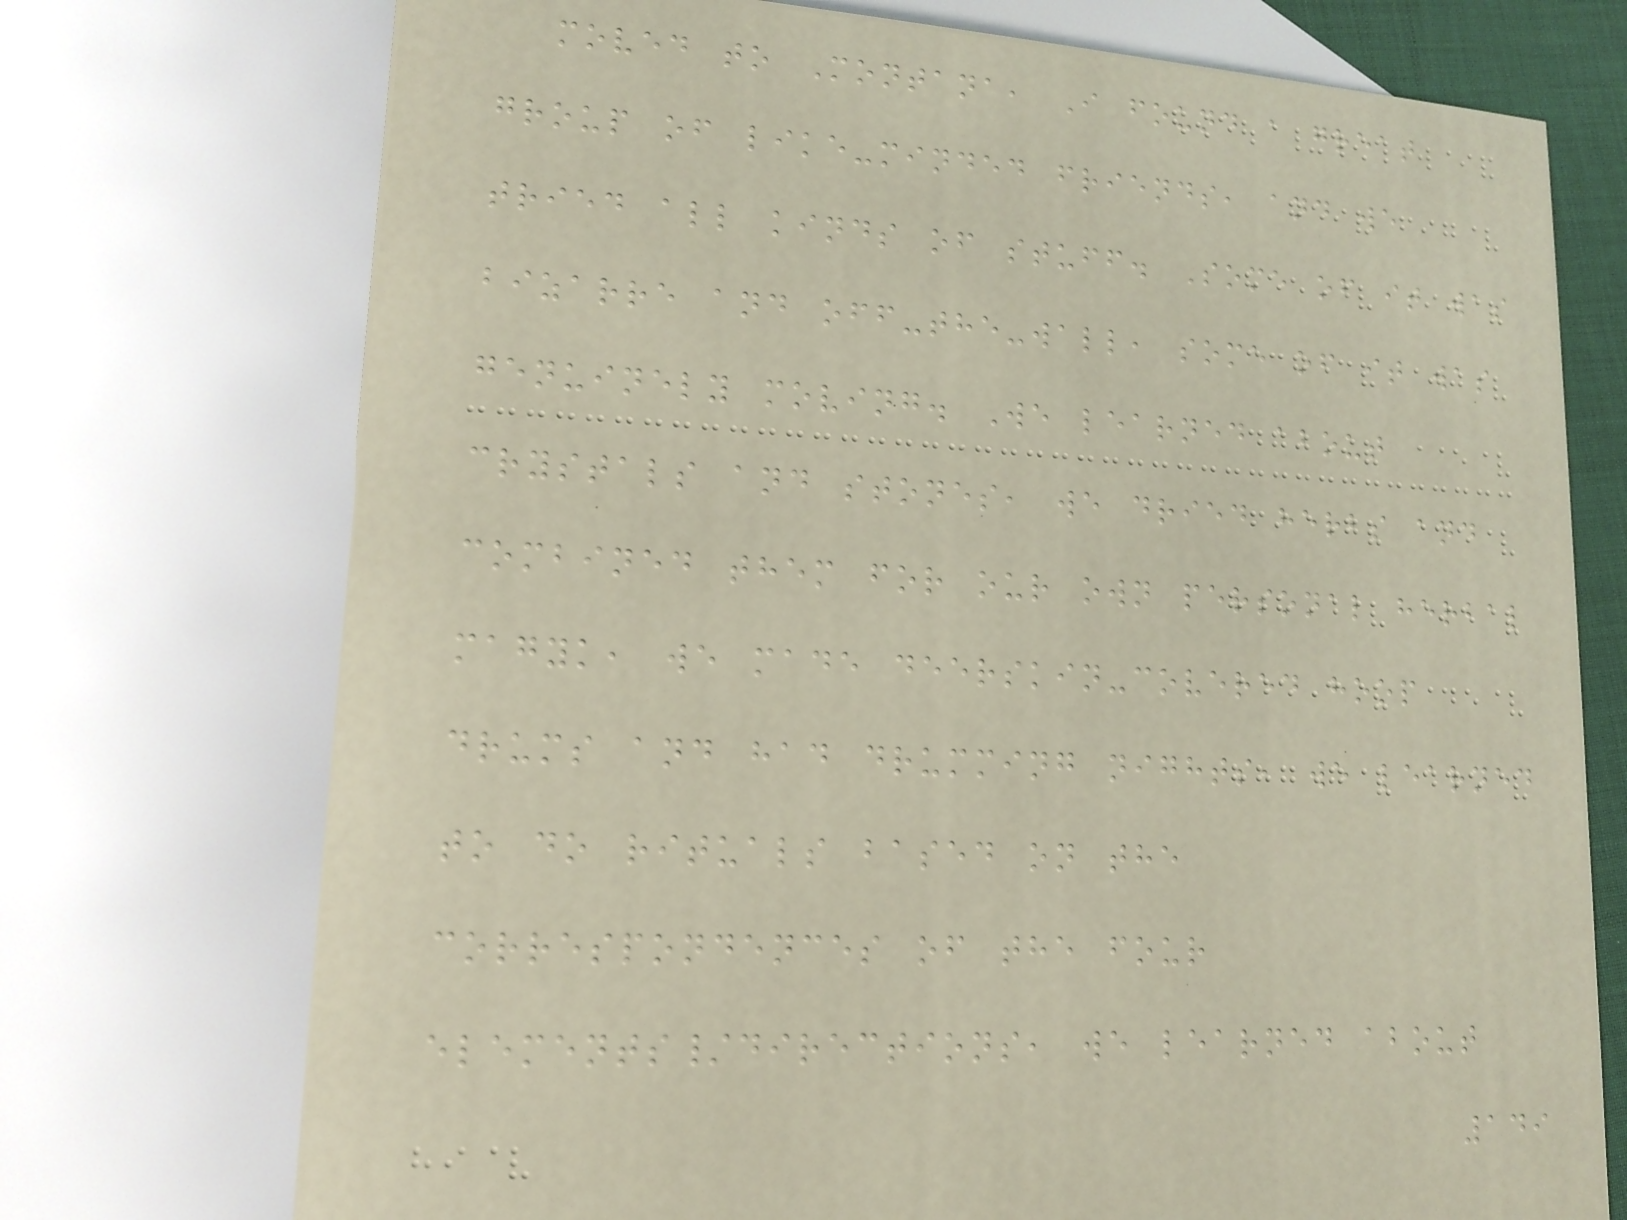moved to Montana, I found a great
group of like-minded friends, and we
tried all kinds of stuff. Some of it was
bizarre and off-the-wall, some of it was
genuinely moving. We learned about
crystals and stones, we dried herbs and
combined them for our own personal herbal
magyk, we made deerskin-covered hoop
drums and had drumming nights, we learned
to do rituals based on the
correspondences of the four
elements/directions, we learned about
149
